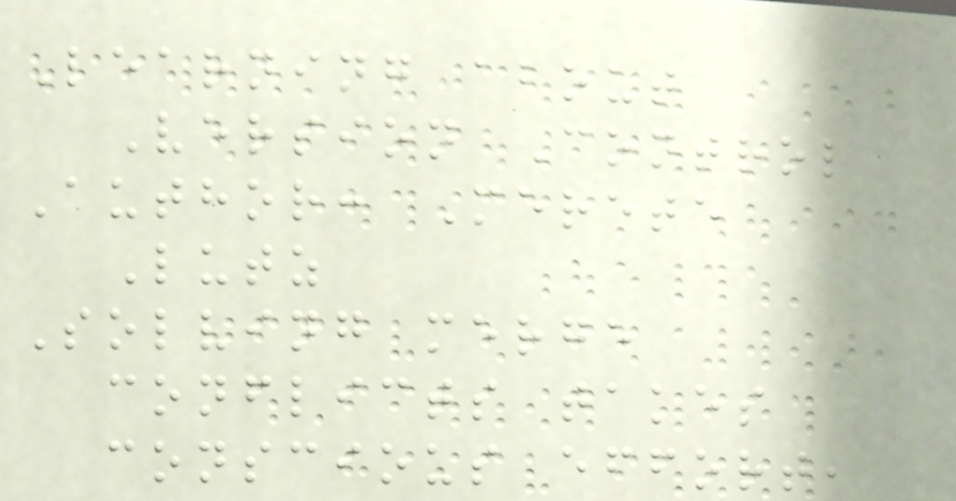Learning about
Version Control
Author: Merete
Lutz
Solving merge
conflicts takes
conscious effort,
